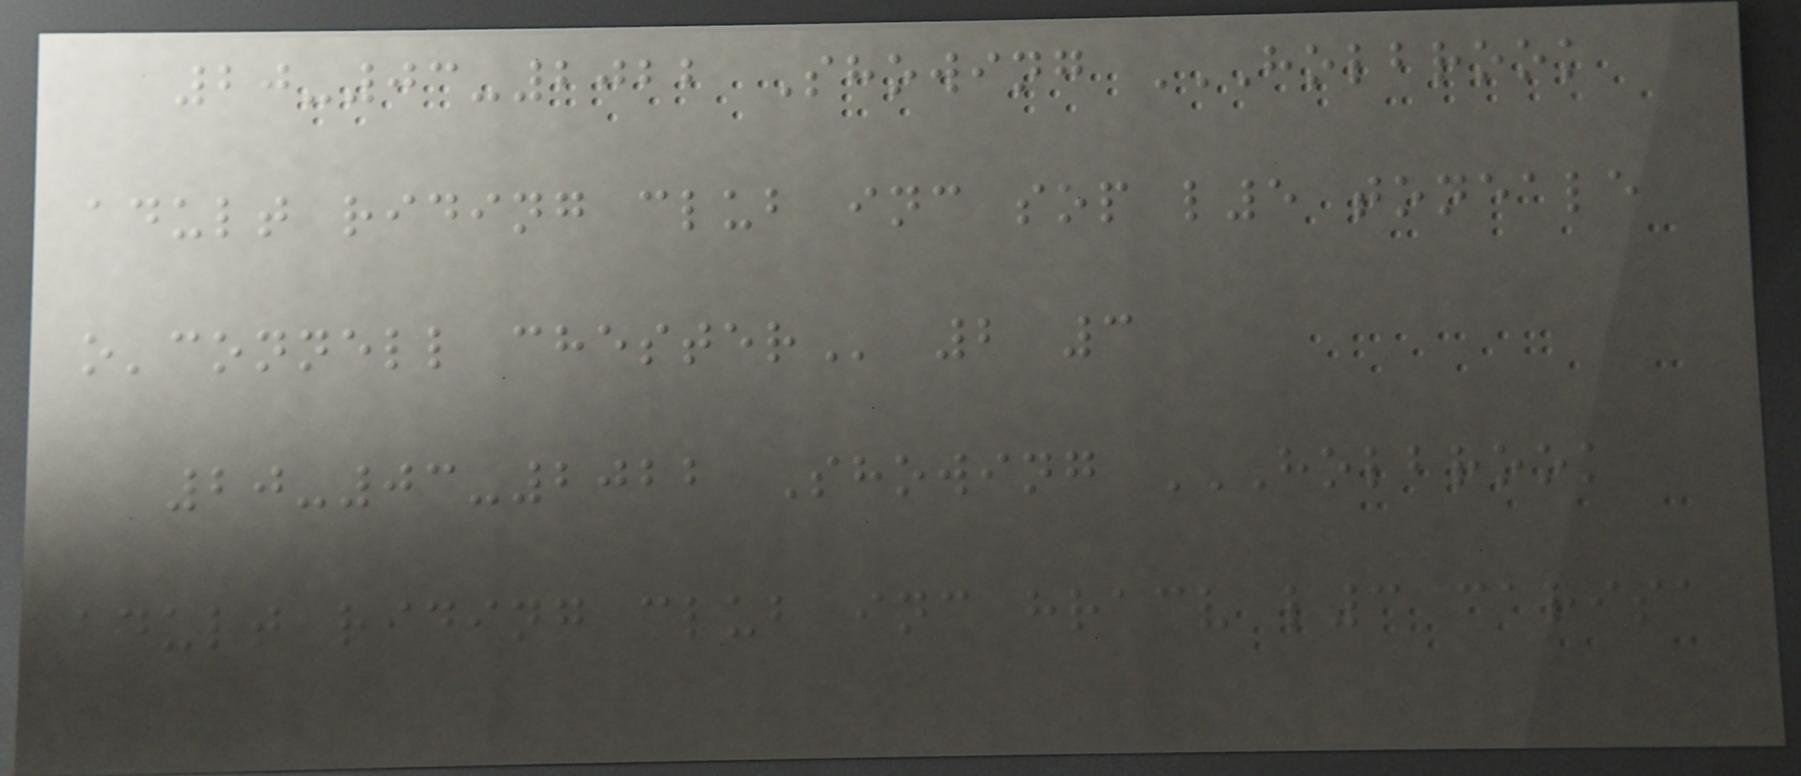20-03-2022 Showing HOLBROOK
ADULT RIDING CLUB INC SOP L5 TONEALE
O'CONNELL CHESTER 2 3
20-03-2022 Showing HOLBROOK
ADULT RIDING CLUB INC HRACV L3 CARISA
